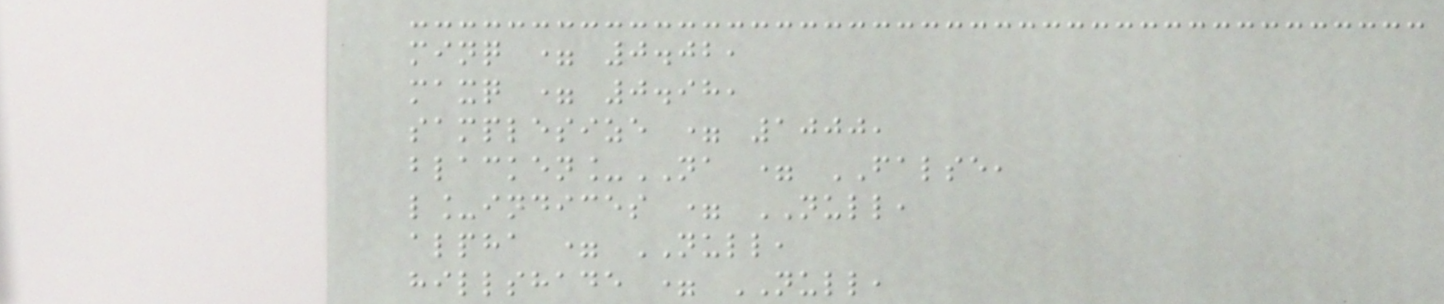minq = 0.02,
maxq = 0.98,
samplesize = 1000,
blacken_NA = FALSE,
l_indices = NULL,
alpha = NULL,
hillshade = NULL,
